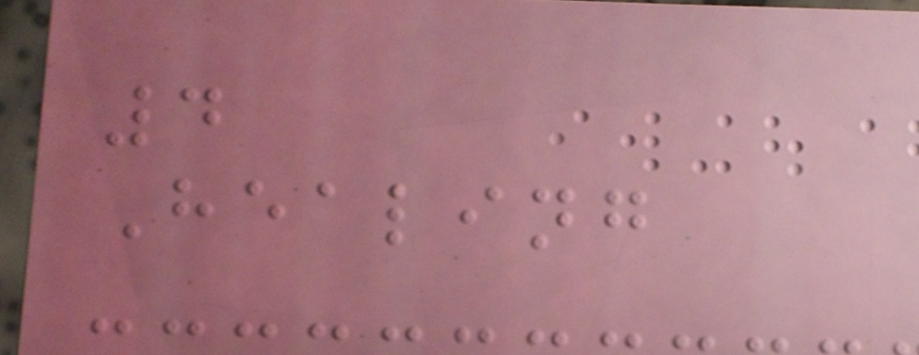4
Healing
